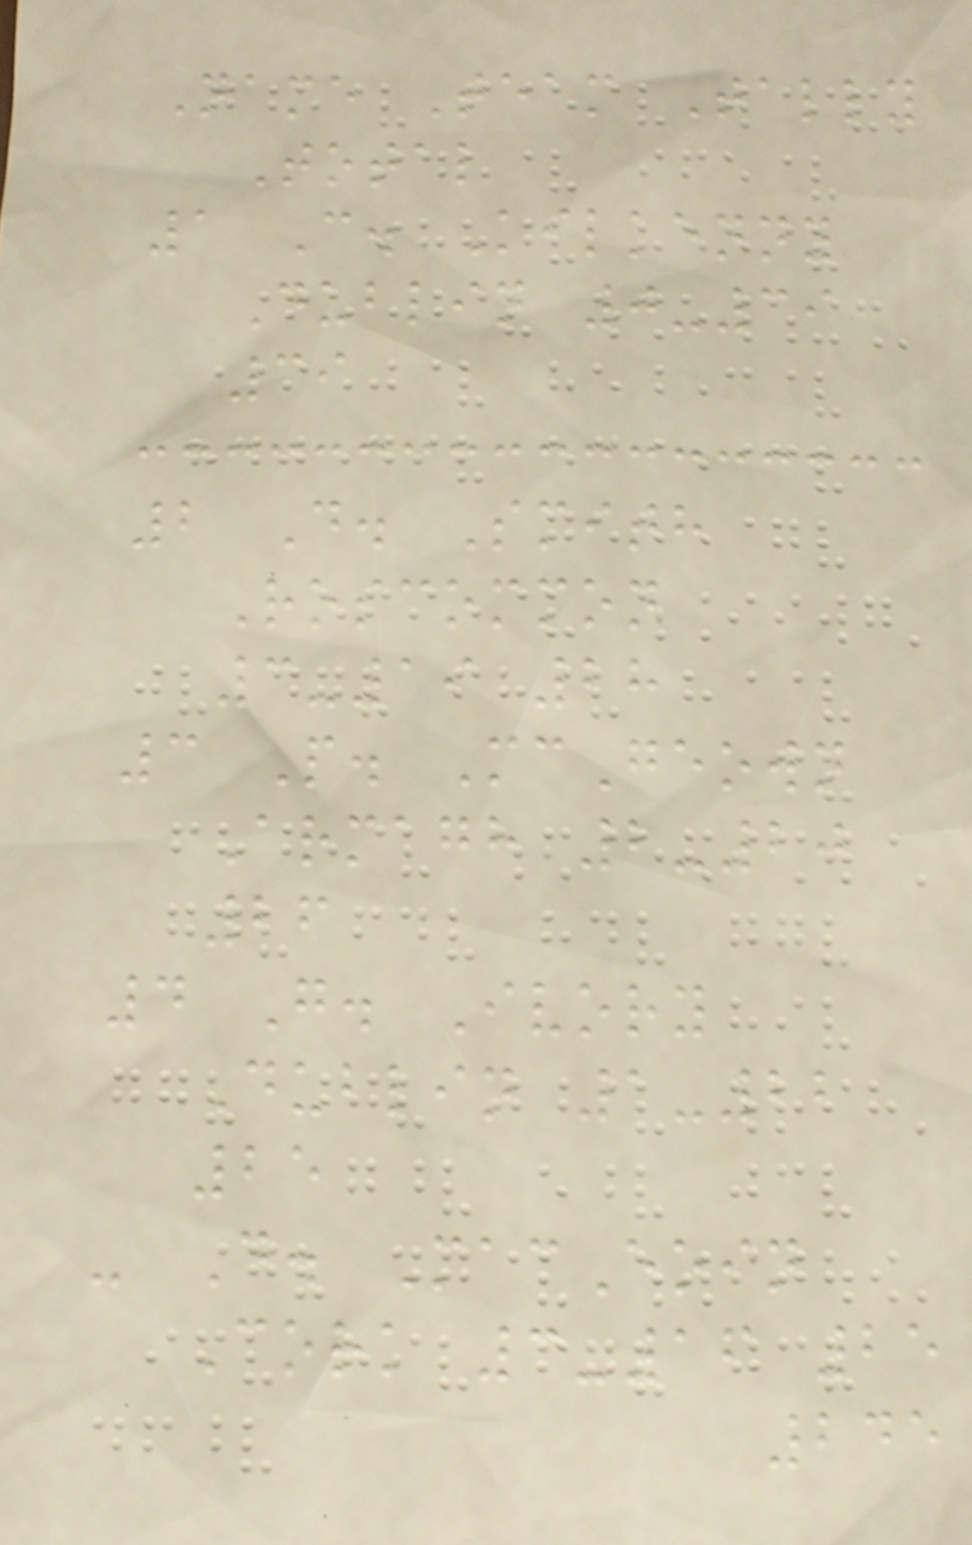Name Team Tally
Total
1 C. Kilkenny
Dublin 0-39
39
2 D. Smith
Roscommon
3-19 28
3 P. McGeown
Armagh 2-20
26
4 G. Ivory
Dublin 1-22
25
- D. MacEoin
Cork 3-16 25
245
